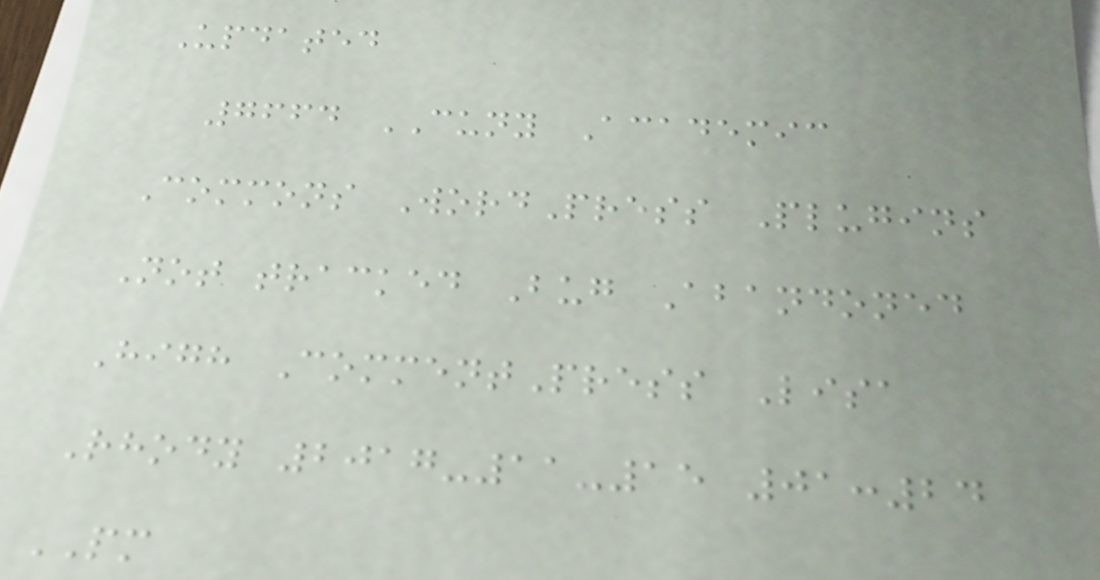Updated
7664 CUNY Academic
Commons WordPress Plugins
Not tracked Bug Abandoned
High CommentPress Lisa
Rhody 2017-11-15 01:24
PM
